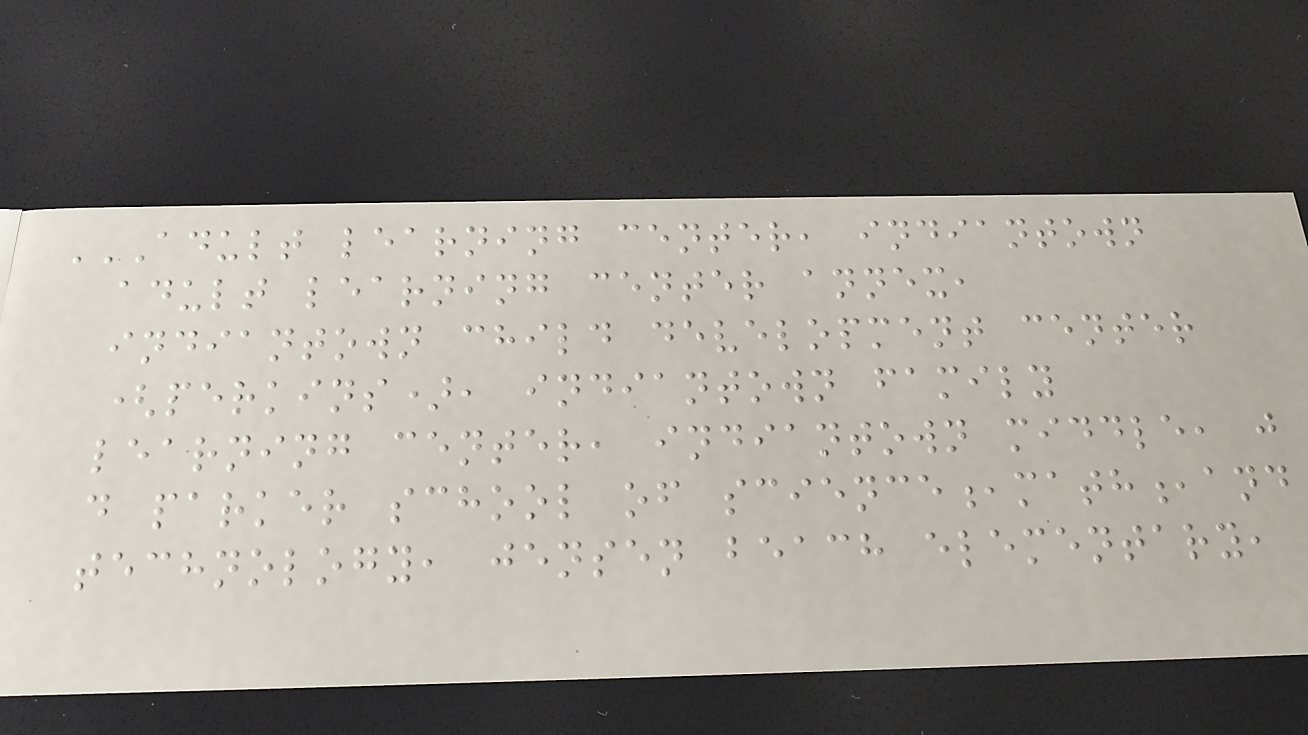ADULT LEARNING CENTER, INDIANTOWN
ADULT LEARNING CENTER ANNEX,
INDIANTOWN CHILD DEVELOPMENT CENTER
(PERKINS), INDIANTOWN FAMILY
LEARNING CENTER, INDIANTOWN MIDDLE, J
D PARKER SCHOOL OF SCIENCE,MATH,AND
TECHNOLOGY, JENSEN BEACH ELEMENTARY,
